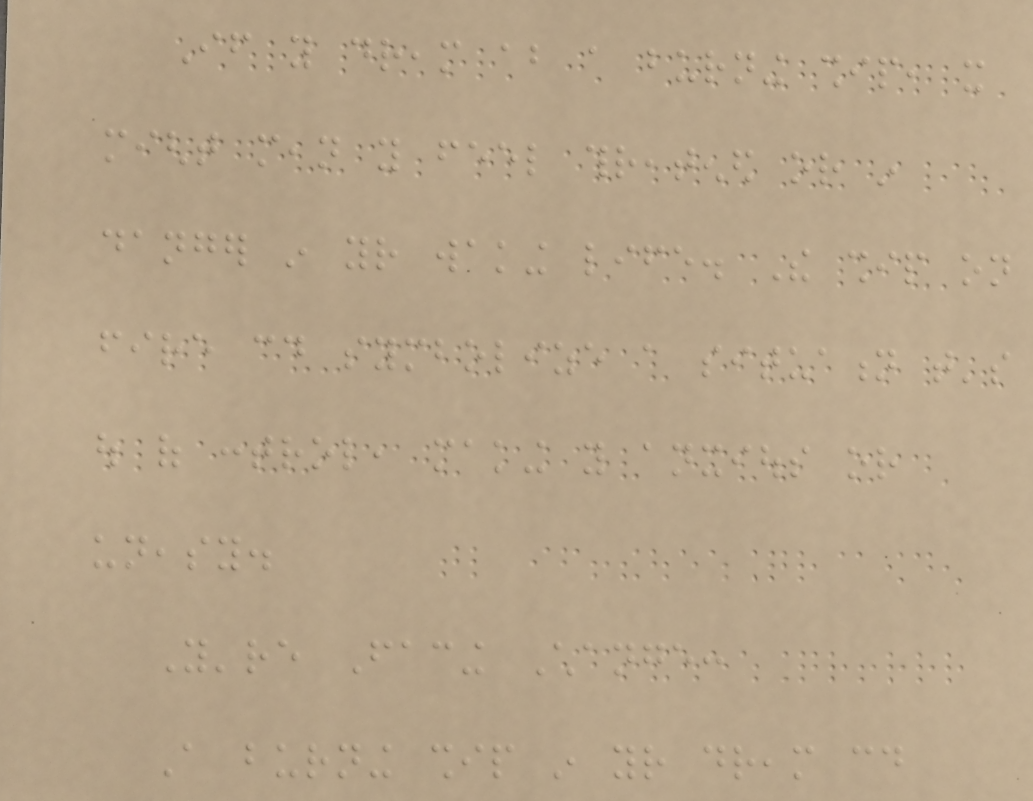If you dream about a burning ship, it
might mean you feel threatened or in
danger in your waking life. The ship on
fire could symbolize a situation that's
out of control, making you anxious or
uneasy.
You're Facing Change:
A burning ship in your dream could
